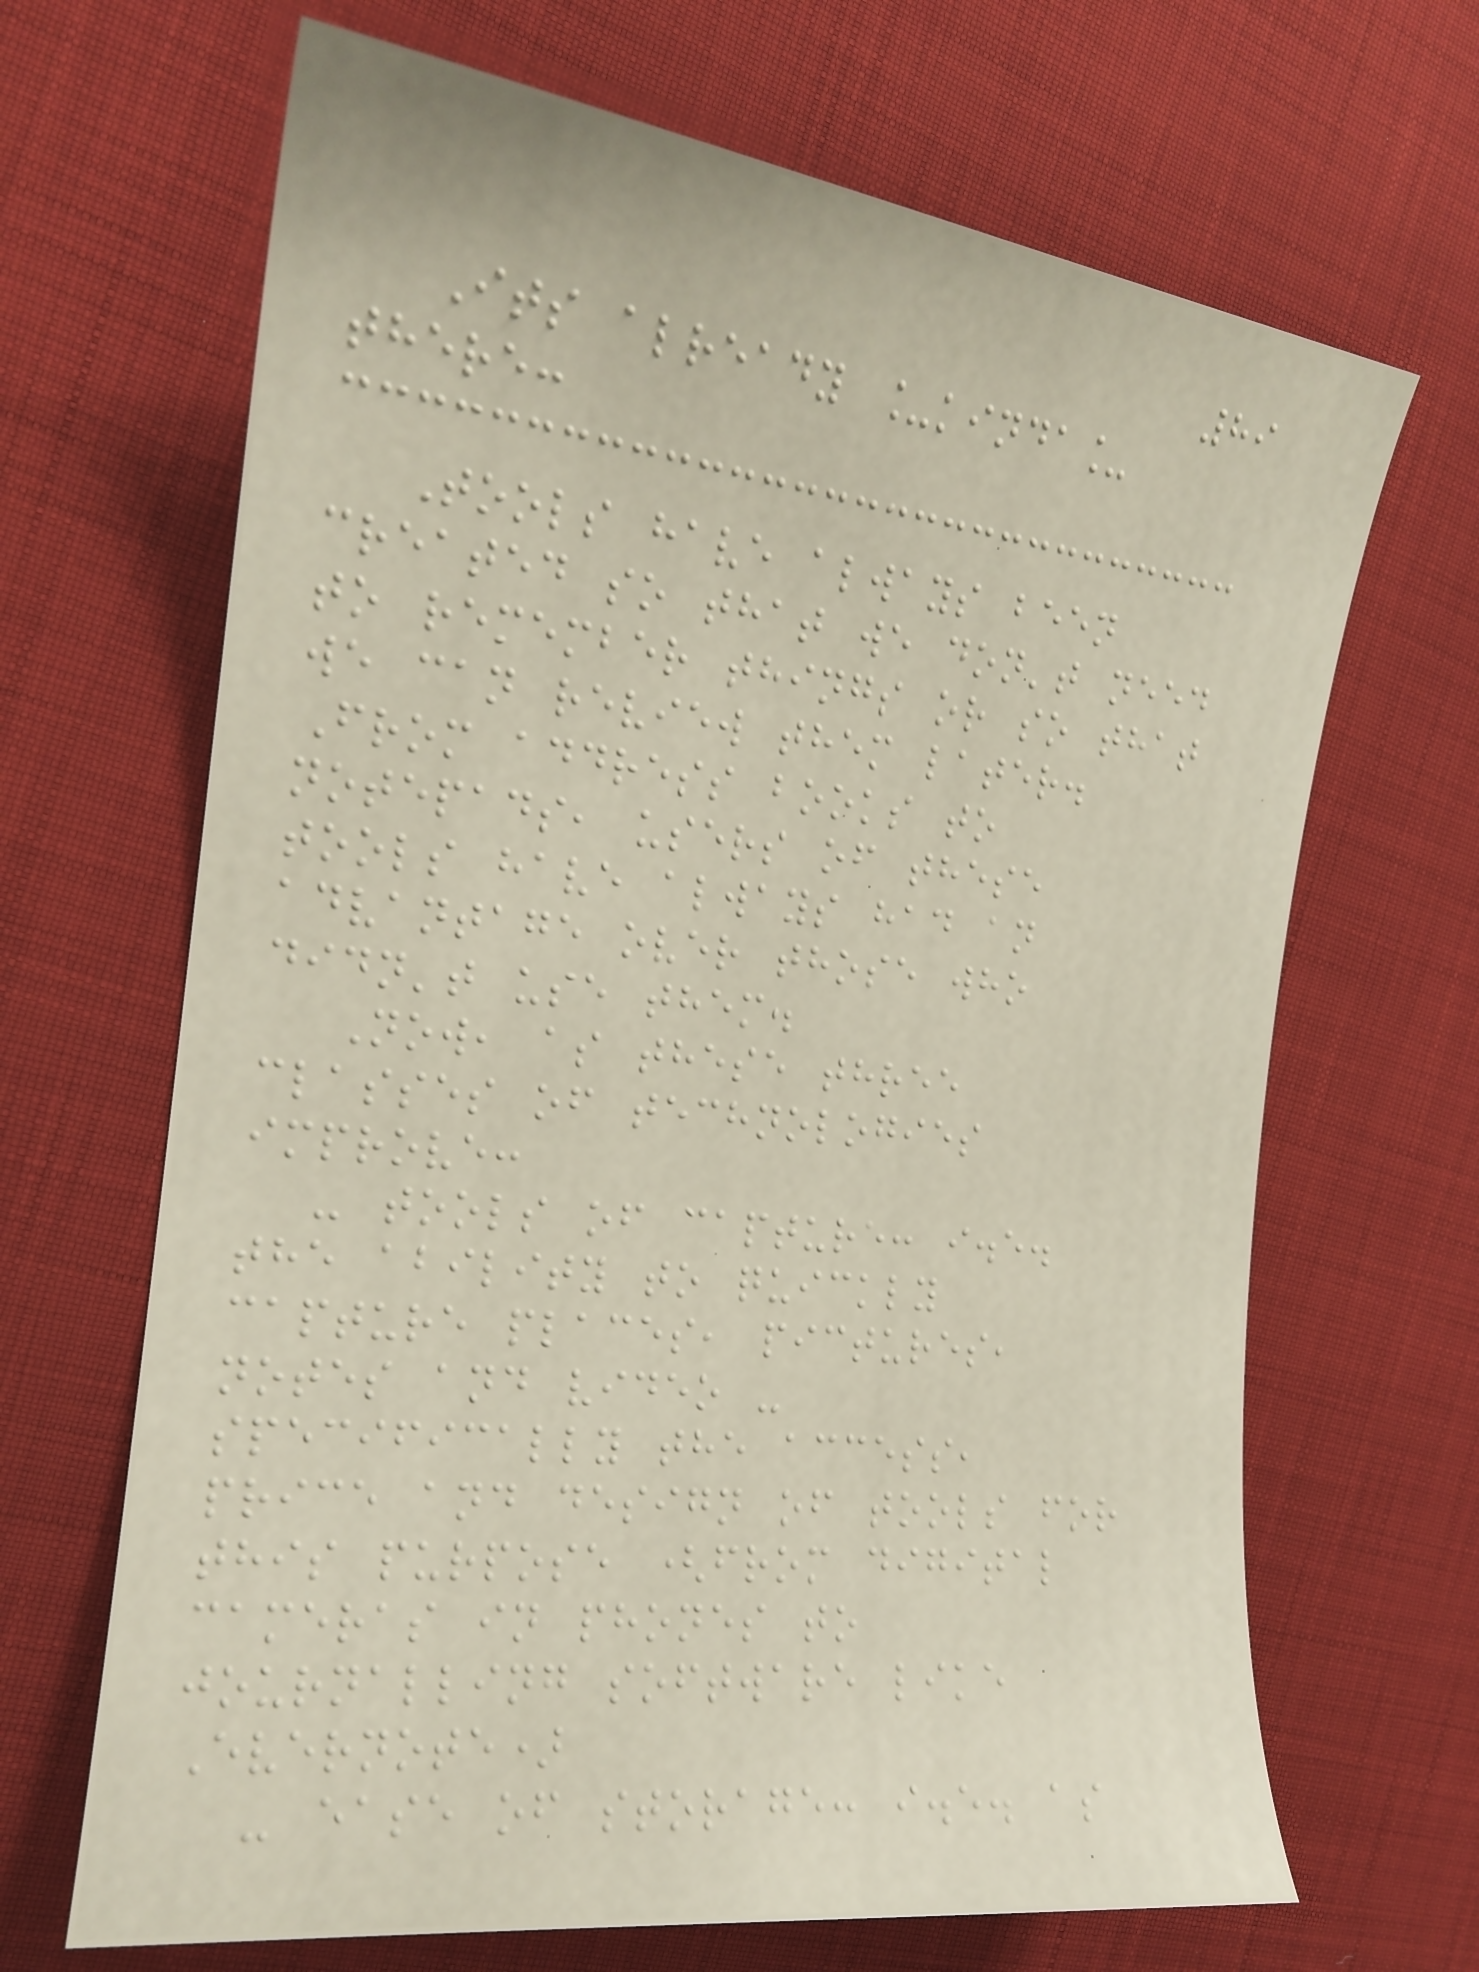89
Its already _kinda_
there:
Tools have always been
created so that we don't need
to remember things or so that
we can review them later.
From address books to
notepads, users of these
tools have always had an
advantage over those who
didn't use them.
Now, as these three
classes of technologies
improve:
- tools of capture: i.e.
the ability to quickly
capture places, pictures,
notes and video -
specifically the access,
price and design of tools for
this purpose (from digital
cameras in phones to
journalling software like
Evernote)
- ease of storage: i.e. as
